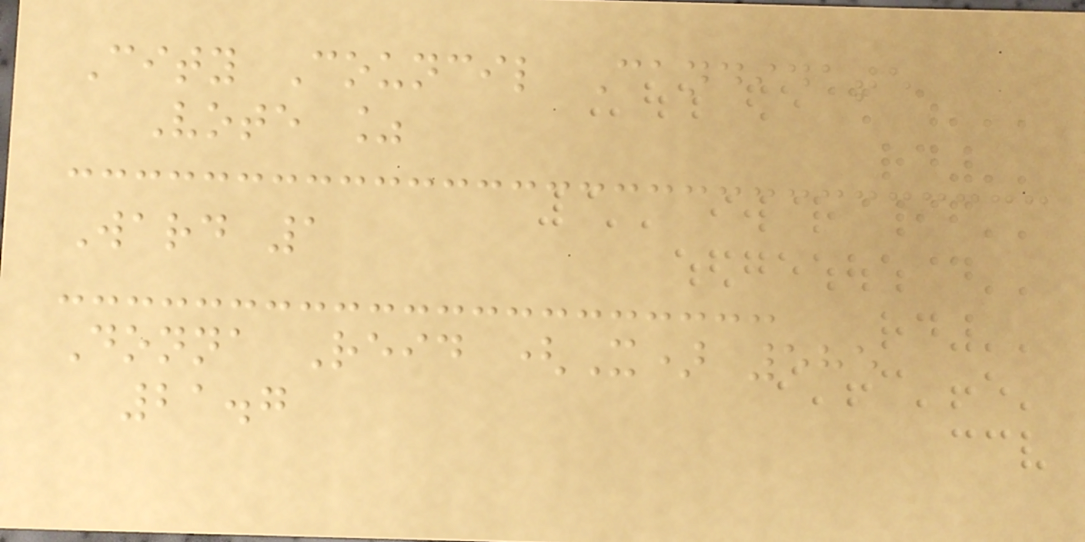City Council Candidate
Vote %
Ward 1
Donna Reid (X) 585
21.7
